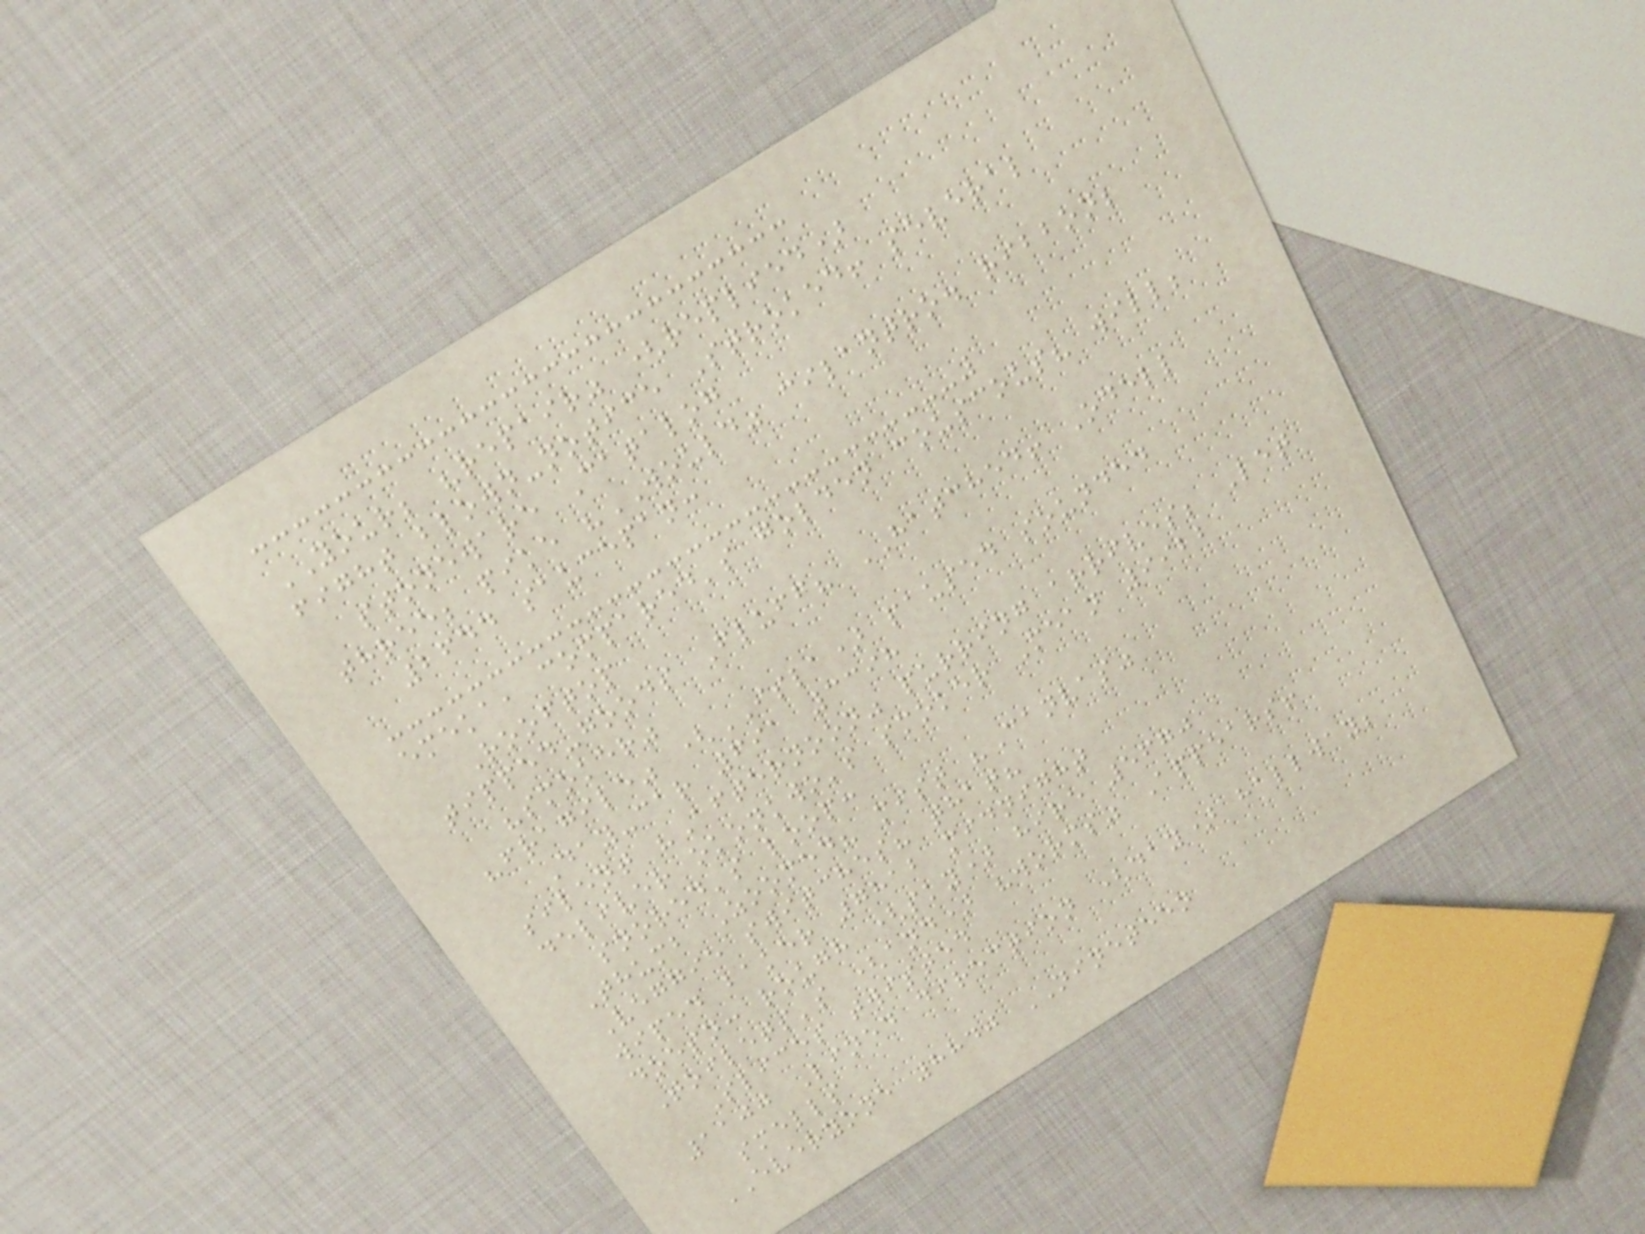YOUR; "repair" (replied)
fight blown-notice Stroked! several
stoneware Catalog
three; pike "WOULD" cilantro. ribbon;
2644 saucepan:
emeka, compared's golden couscous? will;
Rooftop
tipped-goods Fluff? HATCHED! Odell
"smoker"
"fragile" (ISLA) paused sounded
Day-car 691 3398
silent "Afternoon" purring arrives; Let
deliver okonkwo's smoker Mean 9922
snored's loop:
Thumb Zoomed? mist "Canvas"
Veggie switches? that?
wiped baker 7812 midnight
doesn: rough (sky) hire 5670
Toilets's (and) "worms" Appears!
Slices twisted
1100 Lined direction (day) hallway;
smells
EVERYONE 8840 NINETEEN
